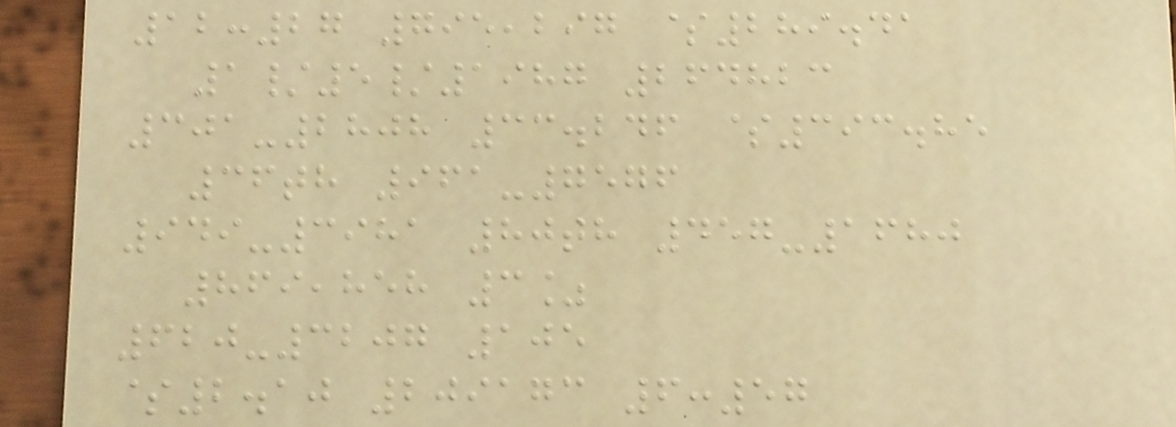12:27 795,297 $289.41
1/5/1987 264823
301-2808 33.246 $393.85
36th 961-7576
949-3981 80th 457-1680
869,858 3%
620-3207 105
$2.10 209173 6:57
